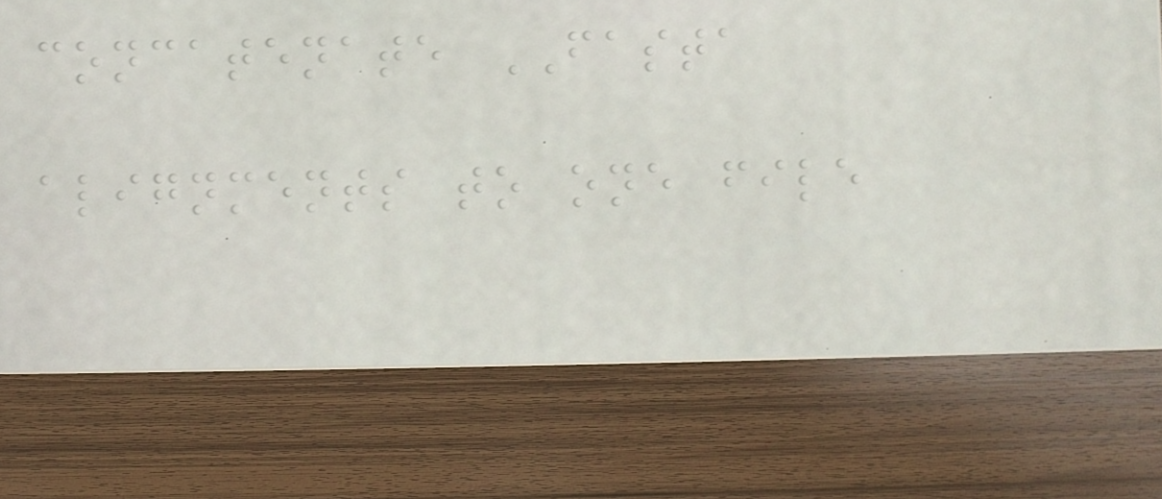concatenate FASTA
alignments to one file
